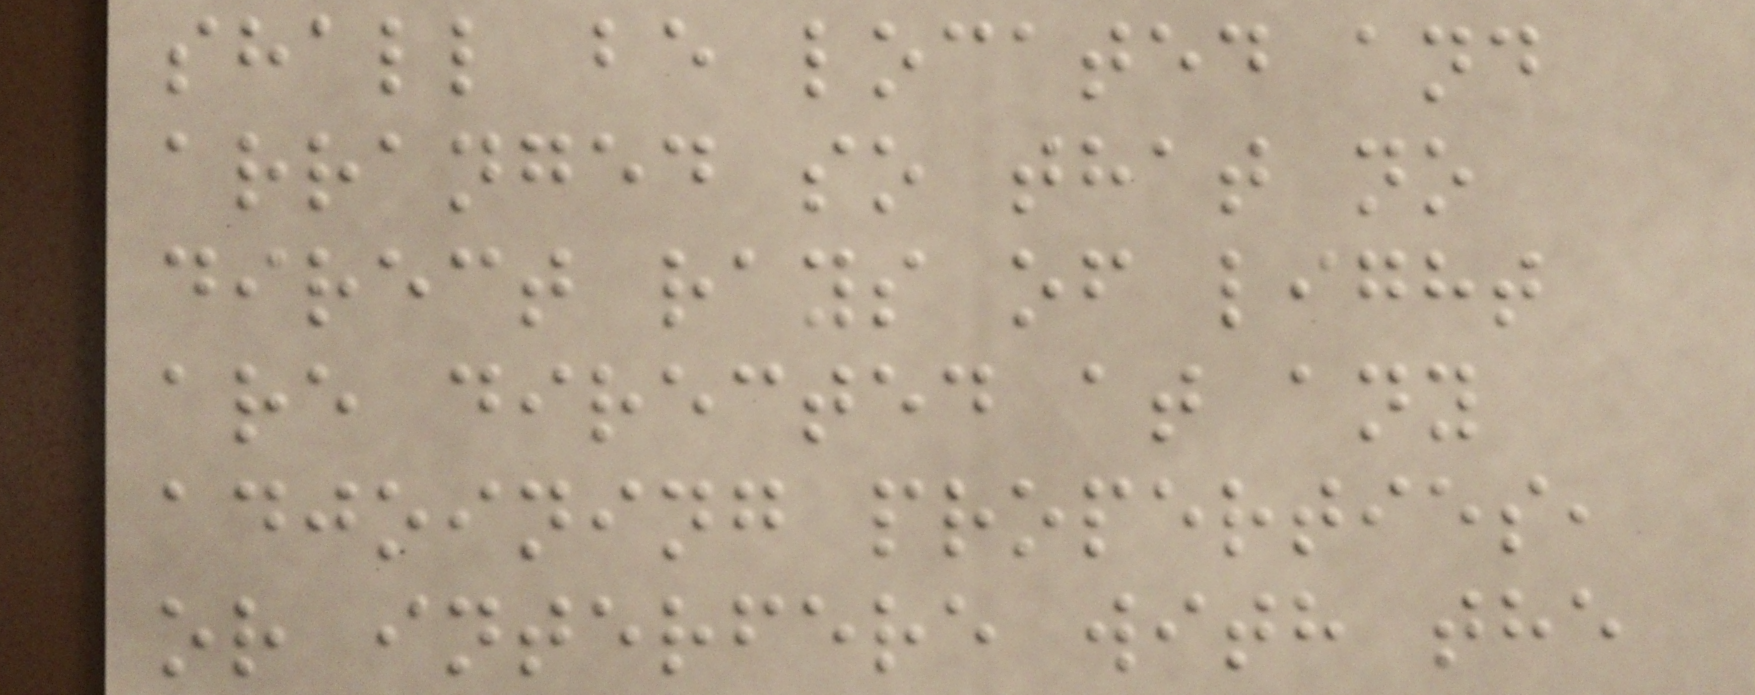shall be located and
arranged so that no
direct rays of light
are directed at any
adjoining properties,
or interfere with the
